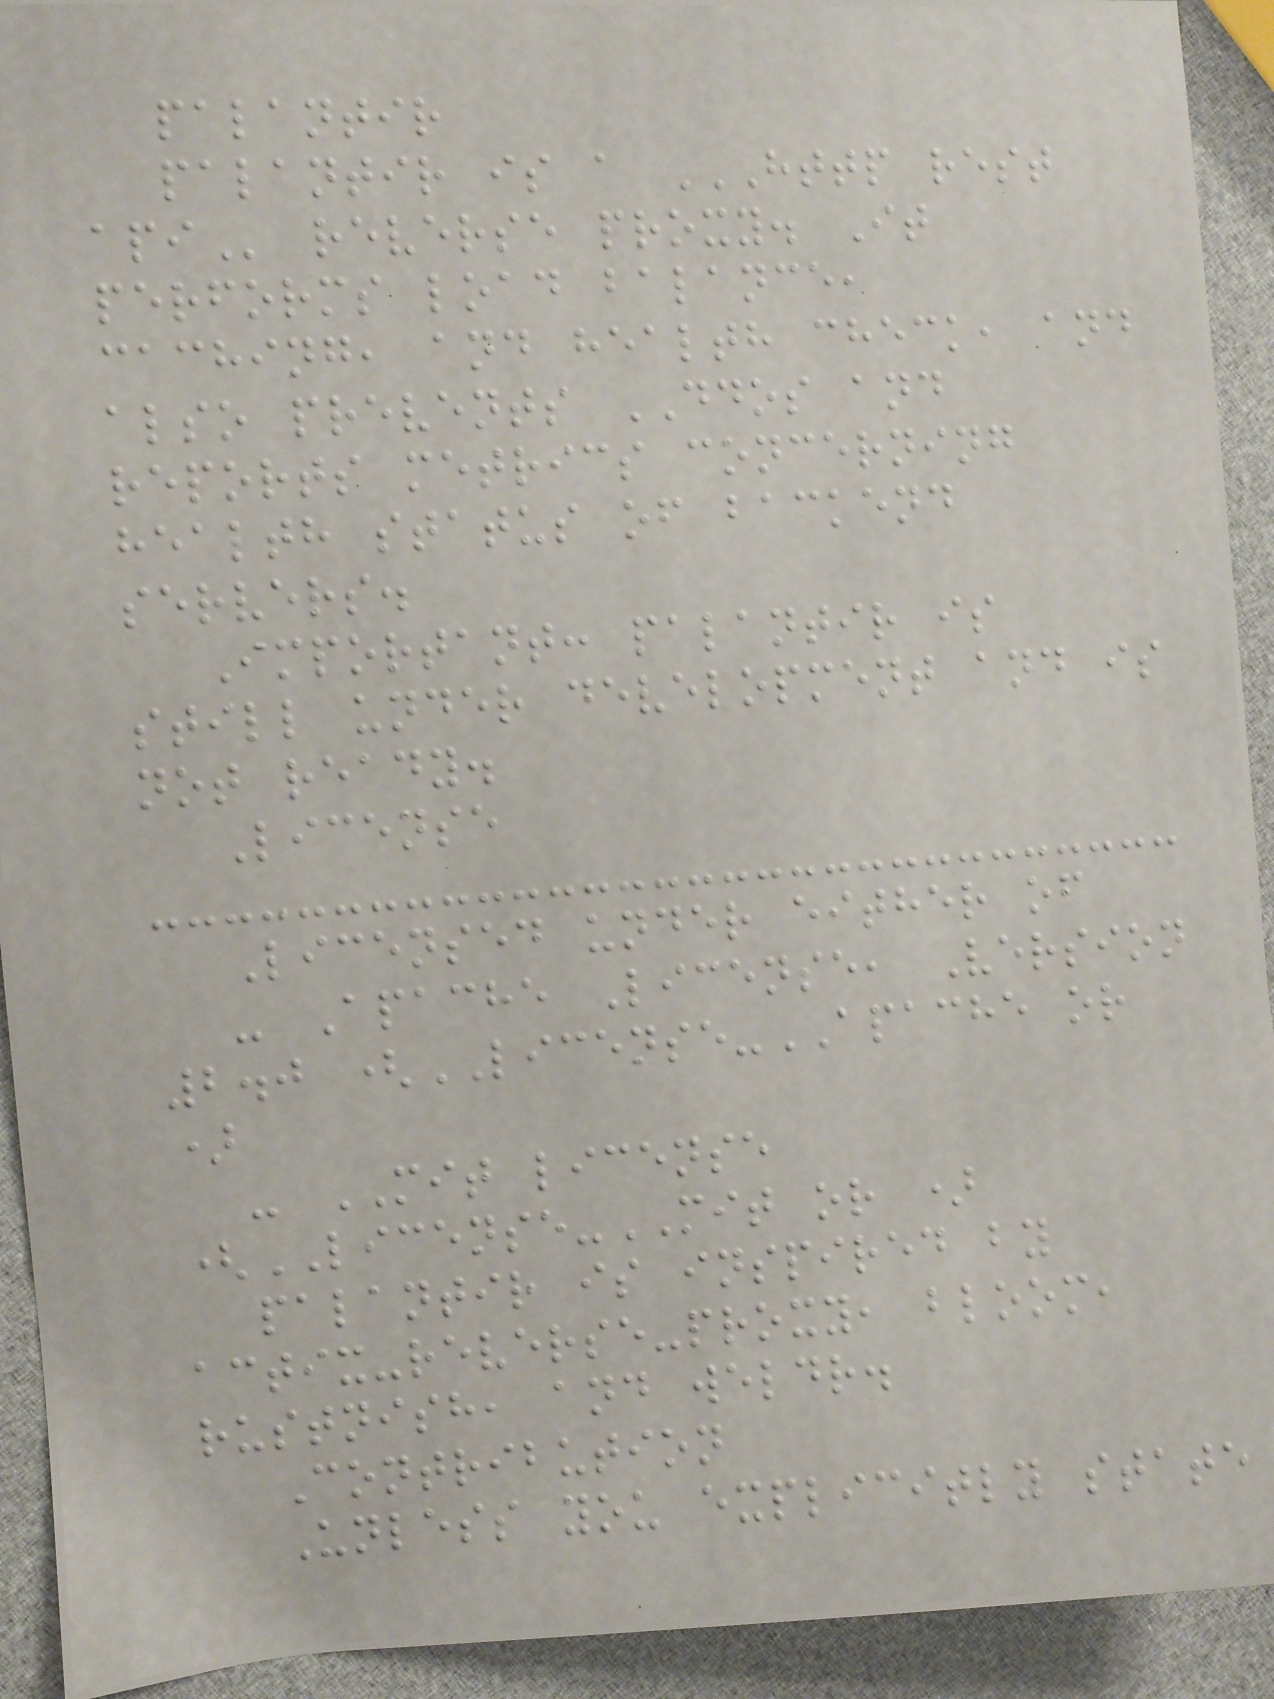palantir
palantir is a HTTP REST
API reverse proxy. It
performs load balance,
caching, and health check, and
also prevents DDOS and
reports metrics concerning
health status of backend
servers.
Important: palantir is
still under development and is
not ready.
License
Licensed under either of
- Apache License, Version
2.0 (LICENSE-APACHE or
)
- MIT license
(LICENSE-MIT or )
palantir is inspired by
actix-reverse-proxy, bloom,
rustnish, and weldr.
Contribution
Unless you explicitly state
